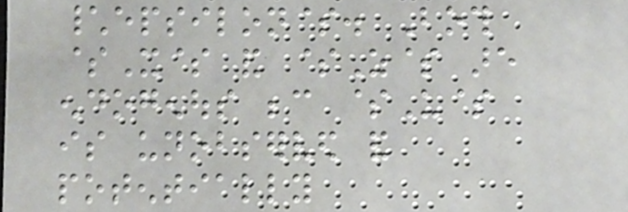\epsilon$. Both
$X$ and $Z$ are
endogenous because $U$
is unobserved and
potentially
